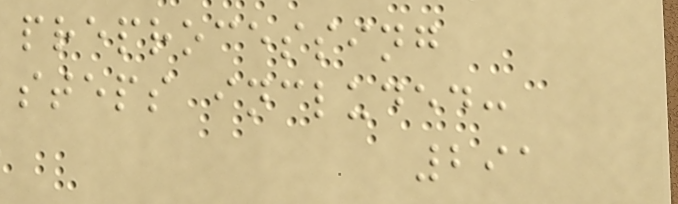preprocessing
steps included:
291
